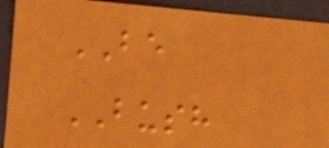BE
BUSH
